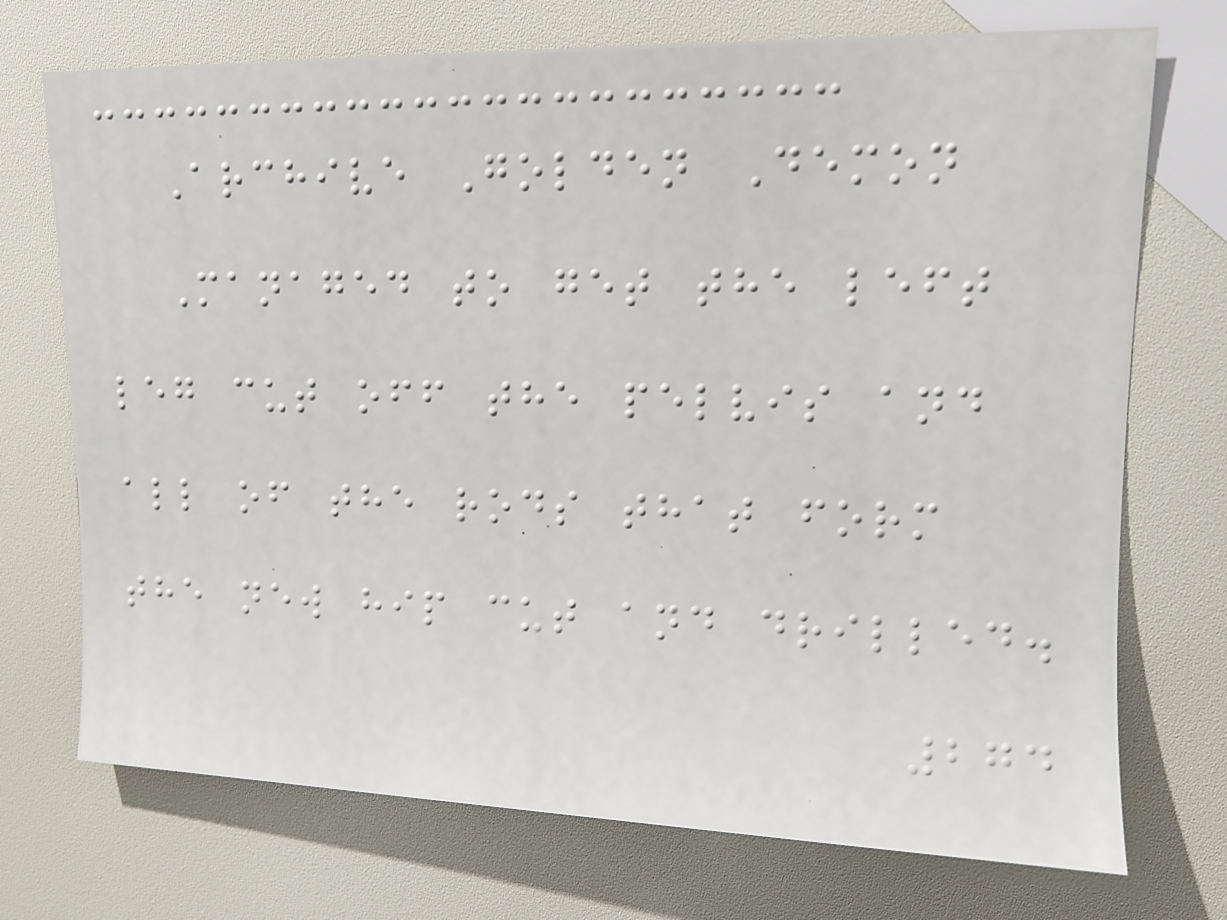Archive Golden Demon
Managed to get the left
leg cut off the pelvis and
all of the rods that form
the new hip cut and drilled.
274
